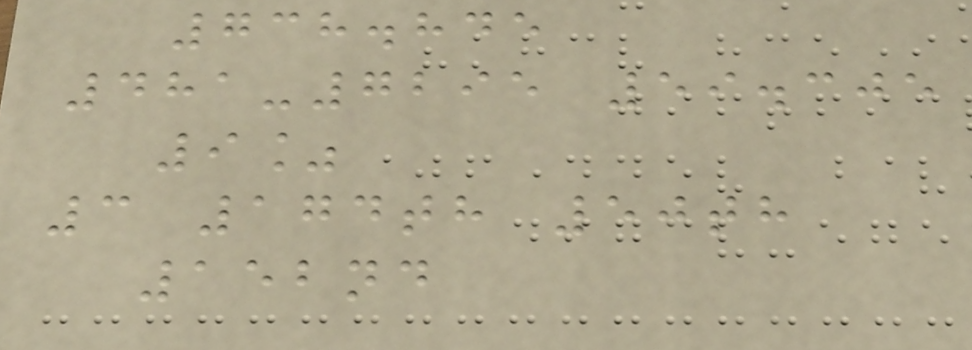738.845
481-7295 59.305
9%
3 174th 50th
152nd
